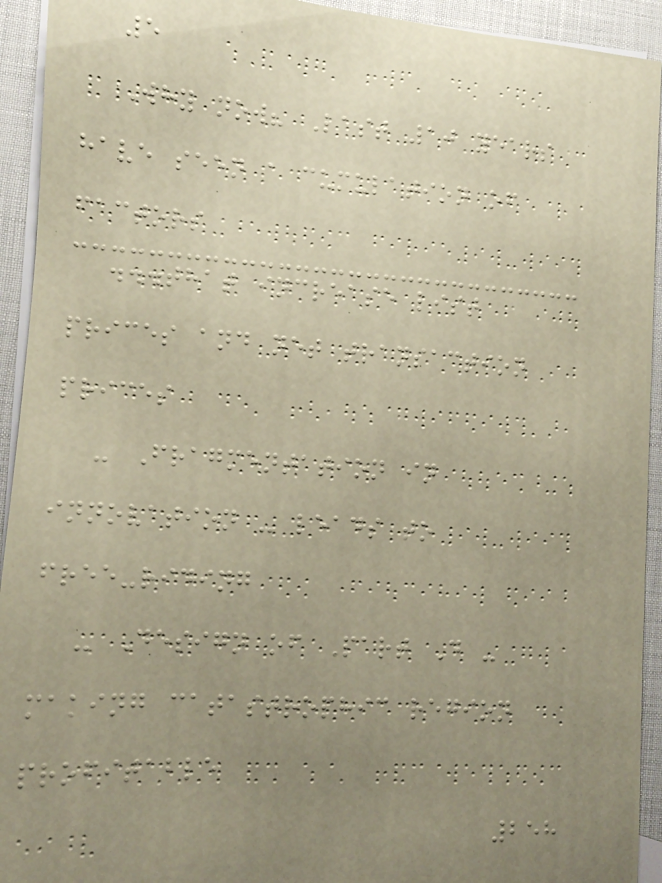5
Why now? Last 10 years
have seen a cumulation of
factors
...that increase list
prices and net transaction
prices
- Fragmentation in
innovation - leads to
free-riding
- Design of Part D -
making catastrophic region
profitable
258
